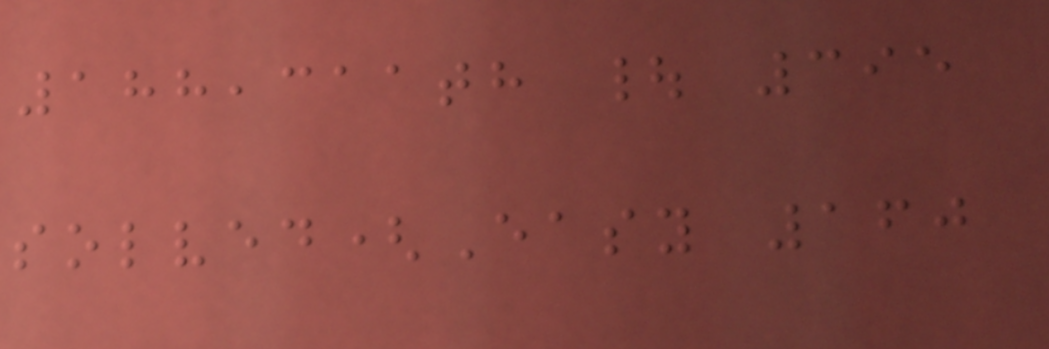188,311th | 395
solved(Easy 160
